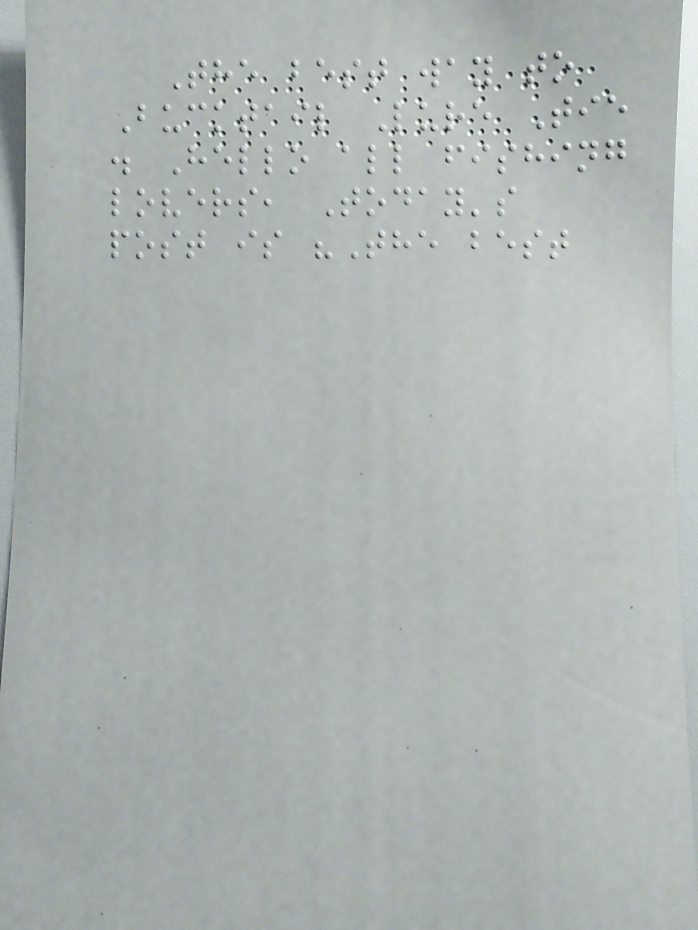The best way to
Bucktail Lure Tie
. Hello all fishing
lovers, Today's
post is "The best
